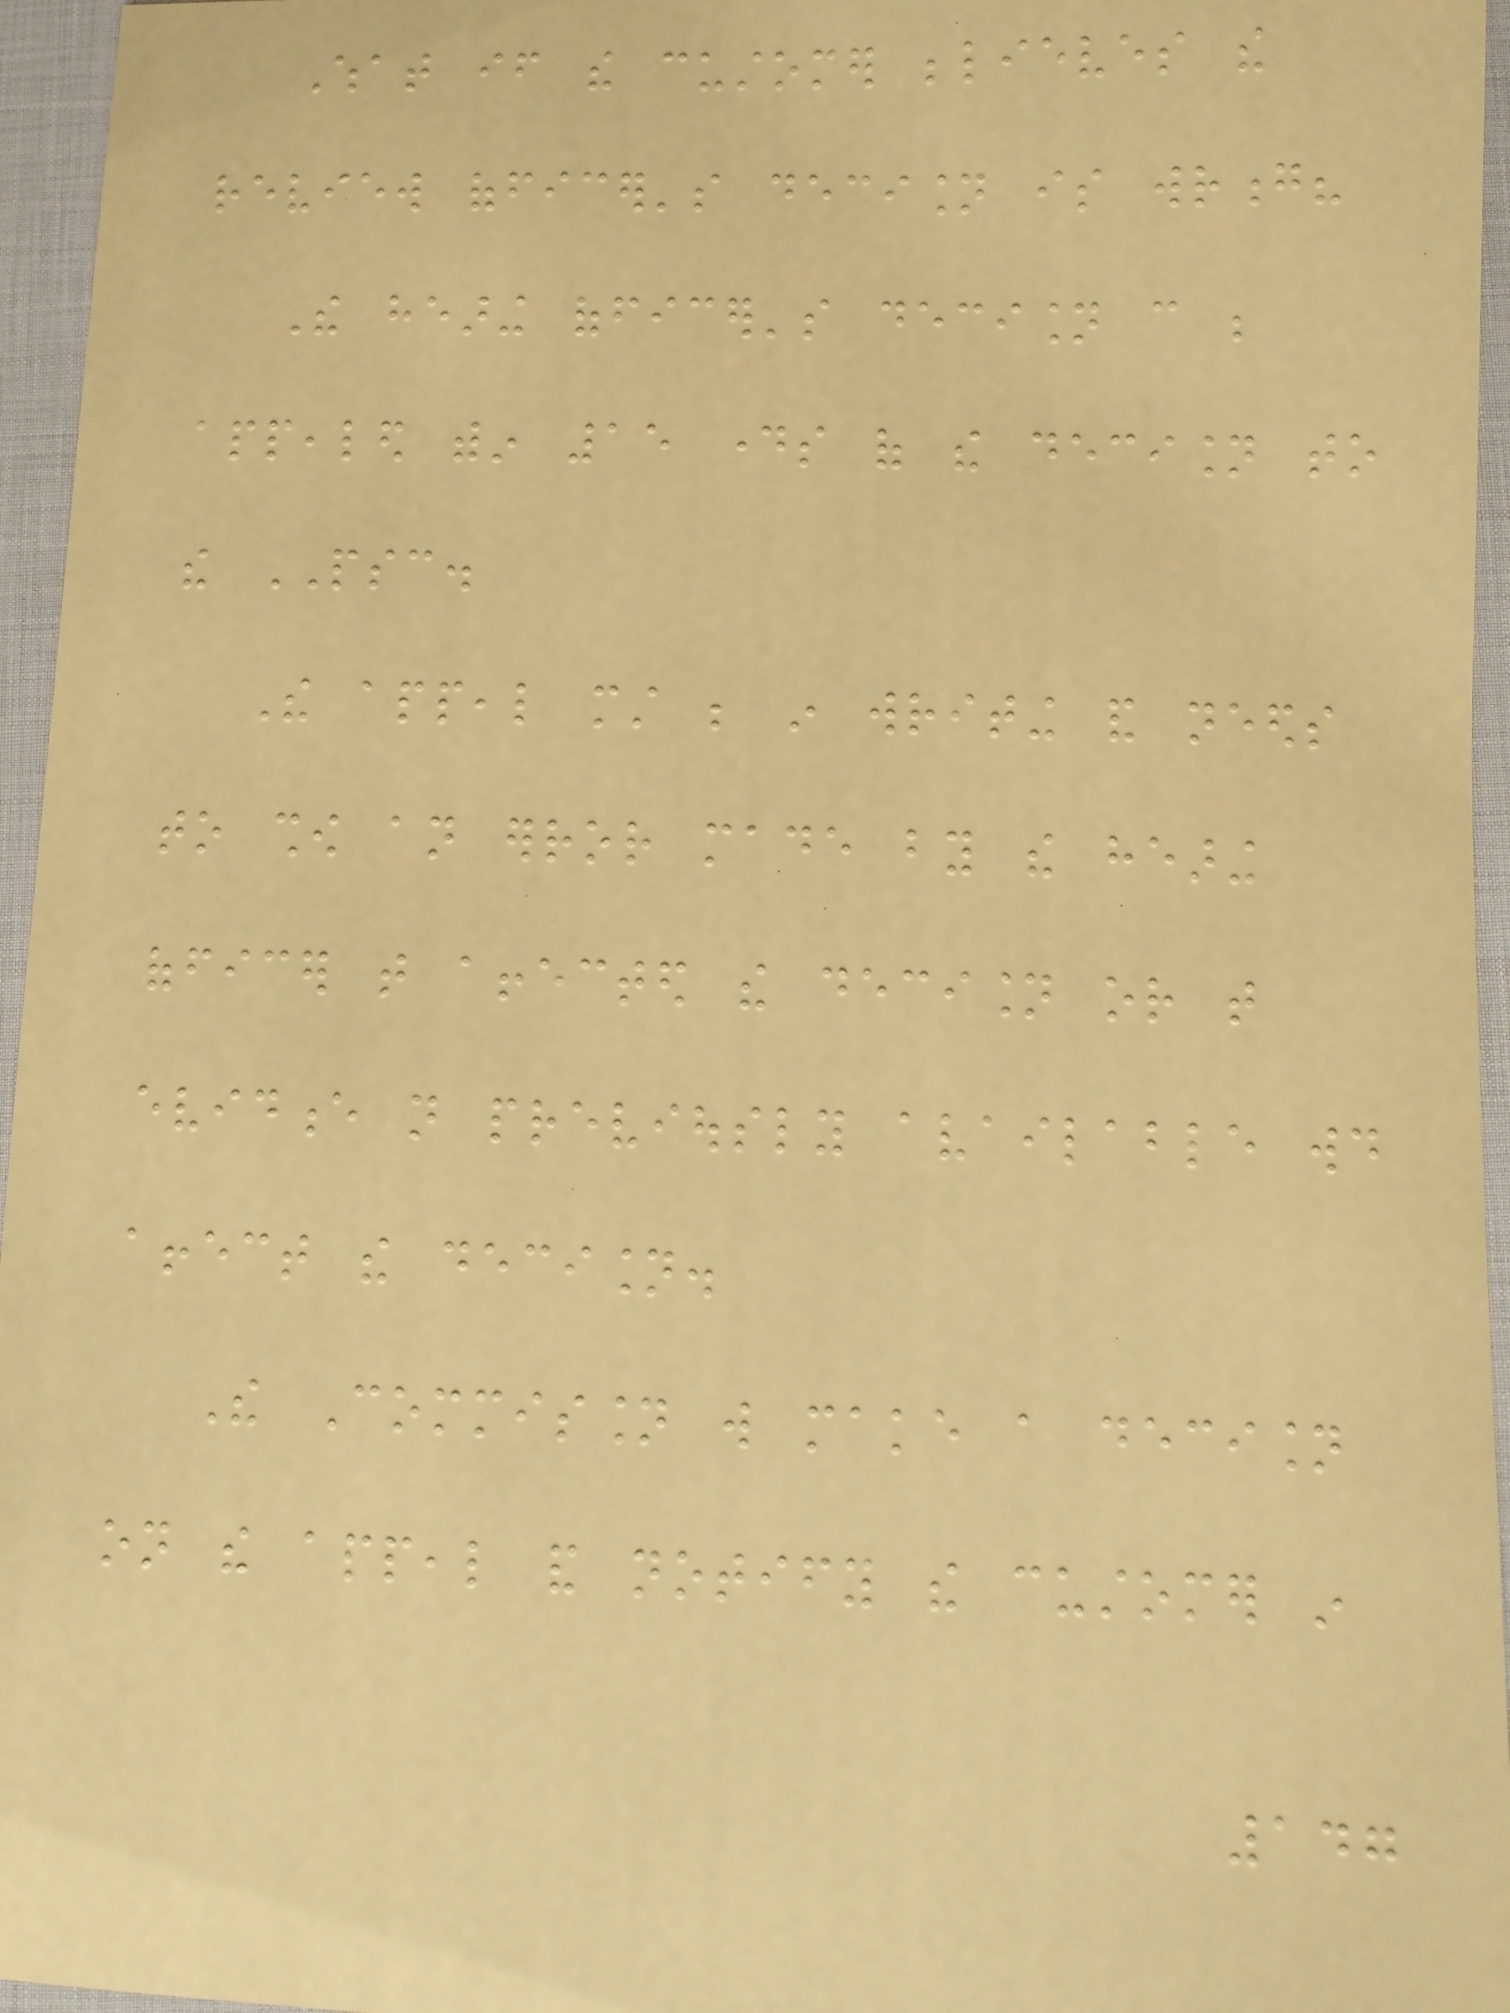What if the customer believes the
review officer's decision is wrong?
The hearing officer's decision can be
appealed within 15 days of the decision to
the PSC.
The appeal must be in writing and needs
to show an error made by the hearing
officer that affected the decision or that
evidence not previously available would
affect the decision.
The Commission will make a decision
on the appeal and notify the customer in
147
